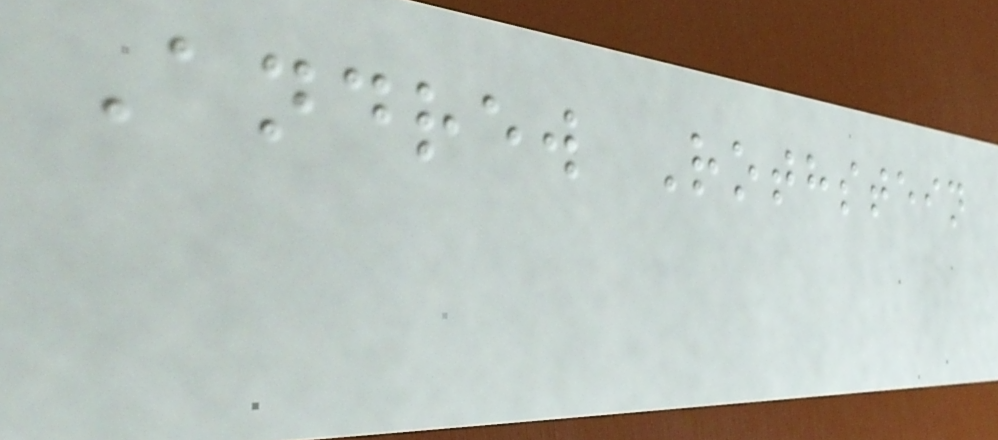Andrew Rothstein
